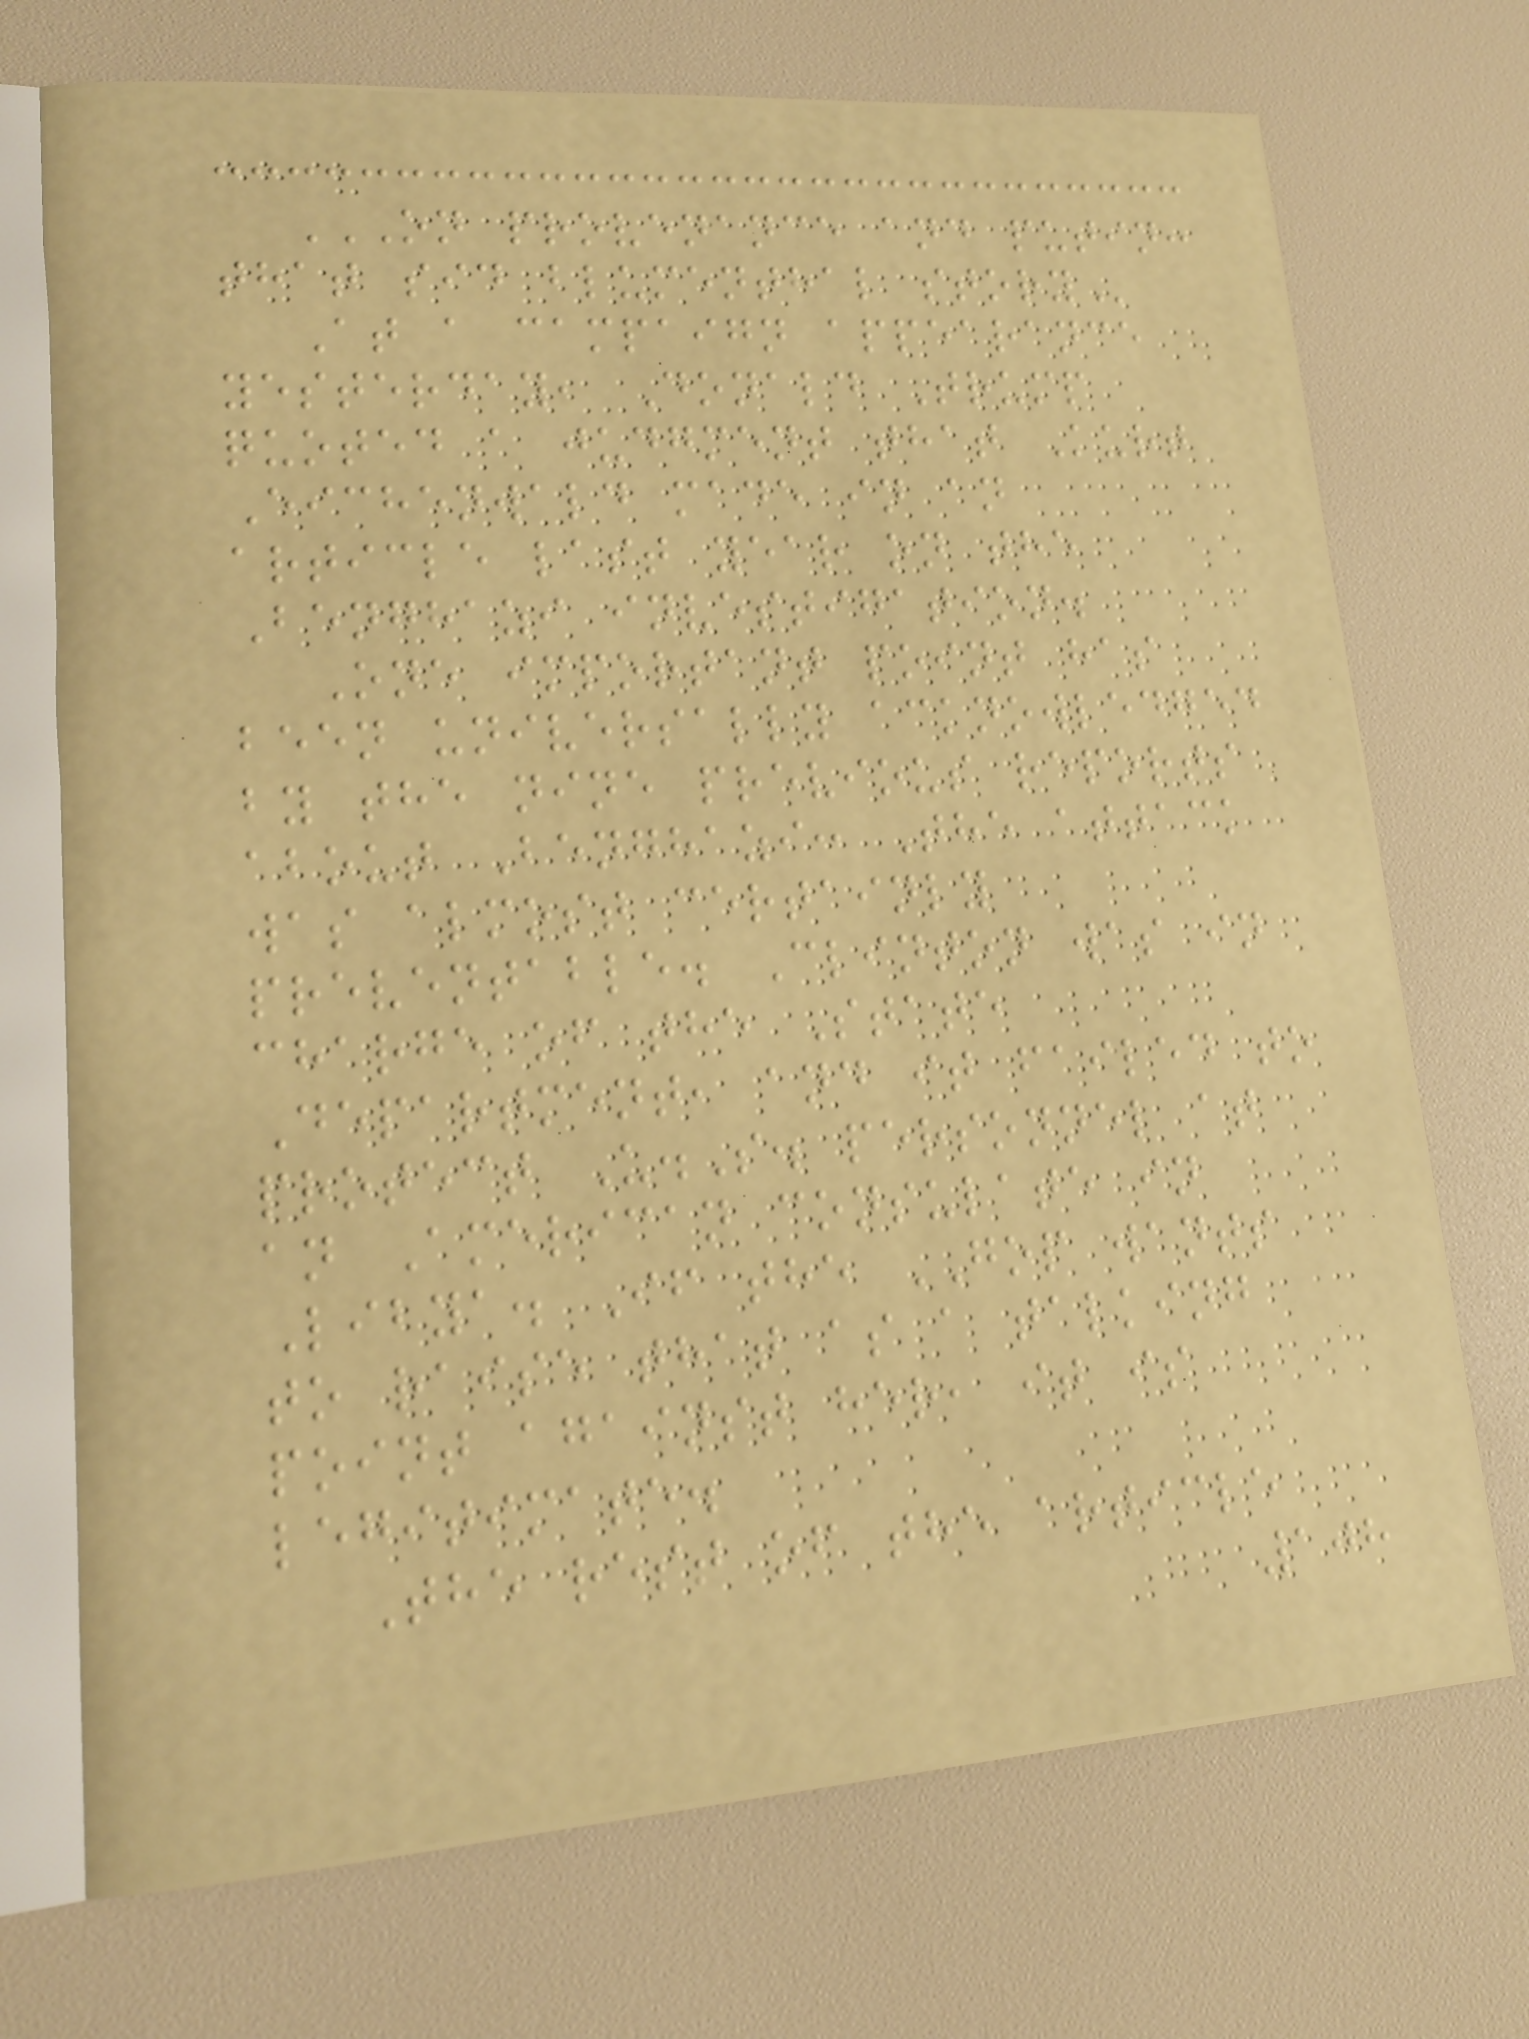ON PROVENANCE AND PUTIN:
THAT SID BLUMENTHAL STORY
At a campaign appearance
yesterday, Donald Trump
quoted a judgment that Kurt
Eichenwald made in an
article last year on the
Benghazi investigation.
One important point has
been universally acknowledged
by the nine previous reports
about Benghazi: The attack
was almost certainly
preventable. Clinton was in
charge of the State
Department, and it failed to
protect U.S. personnel at
an American consulate in
Libya. If the GOP wants
to raise that as a talking
point against her, it is
legitimate.
The rest of the article
108
